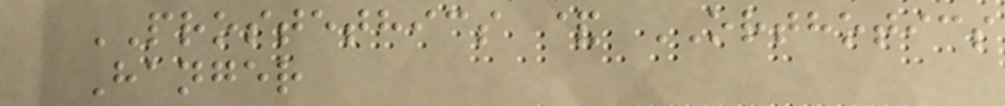PROSTETHICS & ORTHOTICS
Hanger
